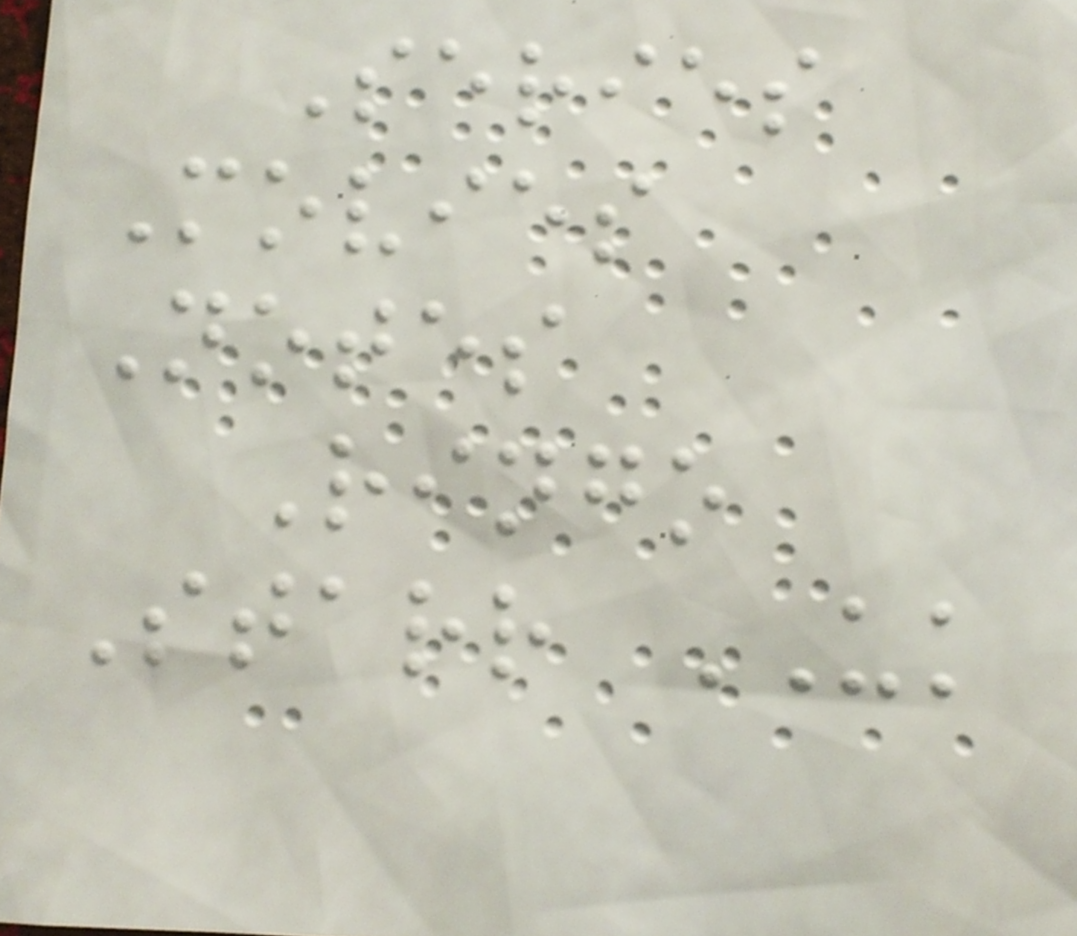Series
Movies
Notes
Ringo
Starr UK
